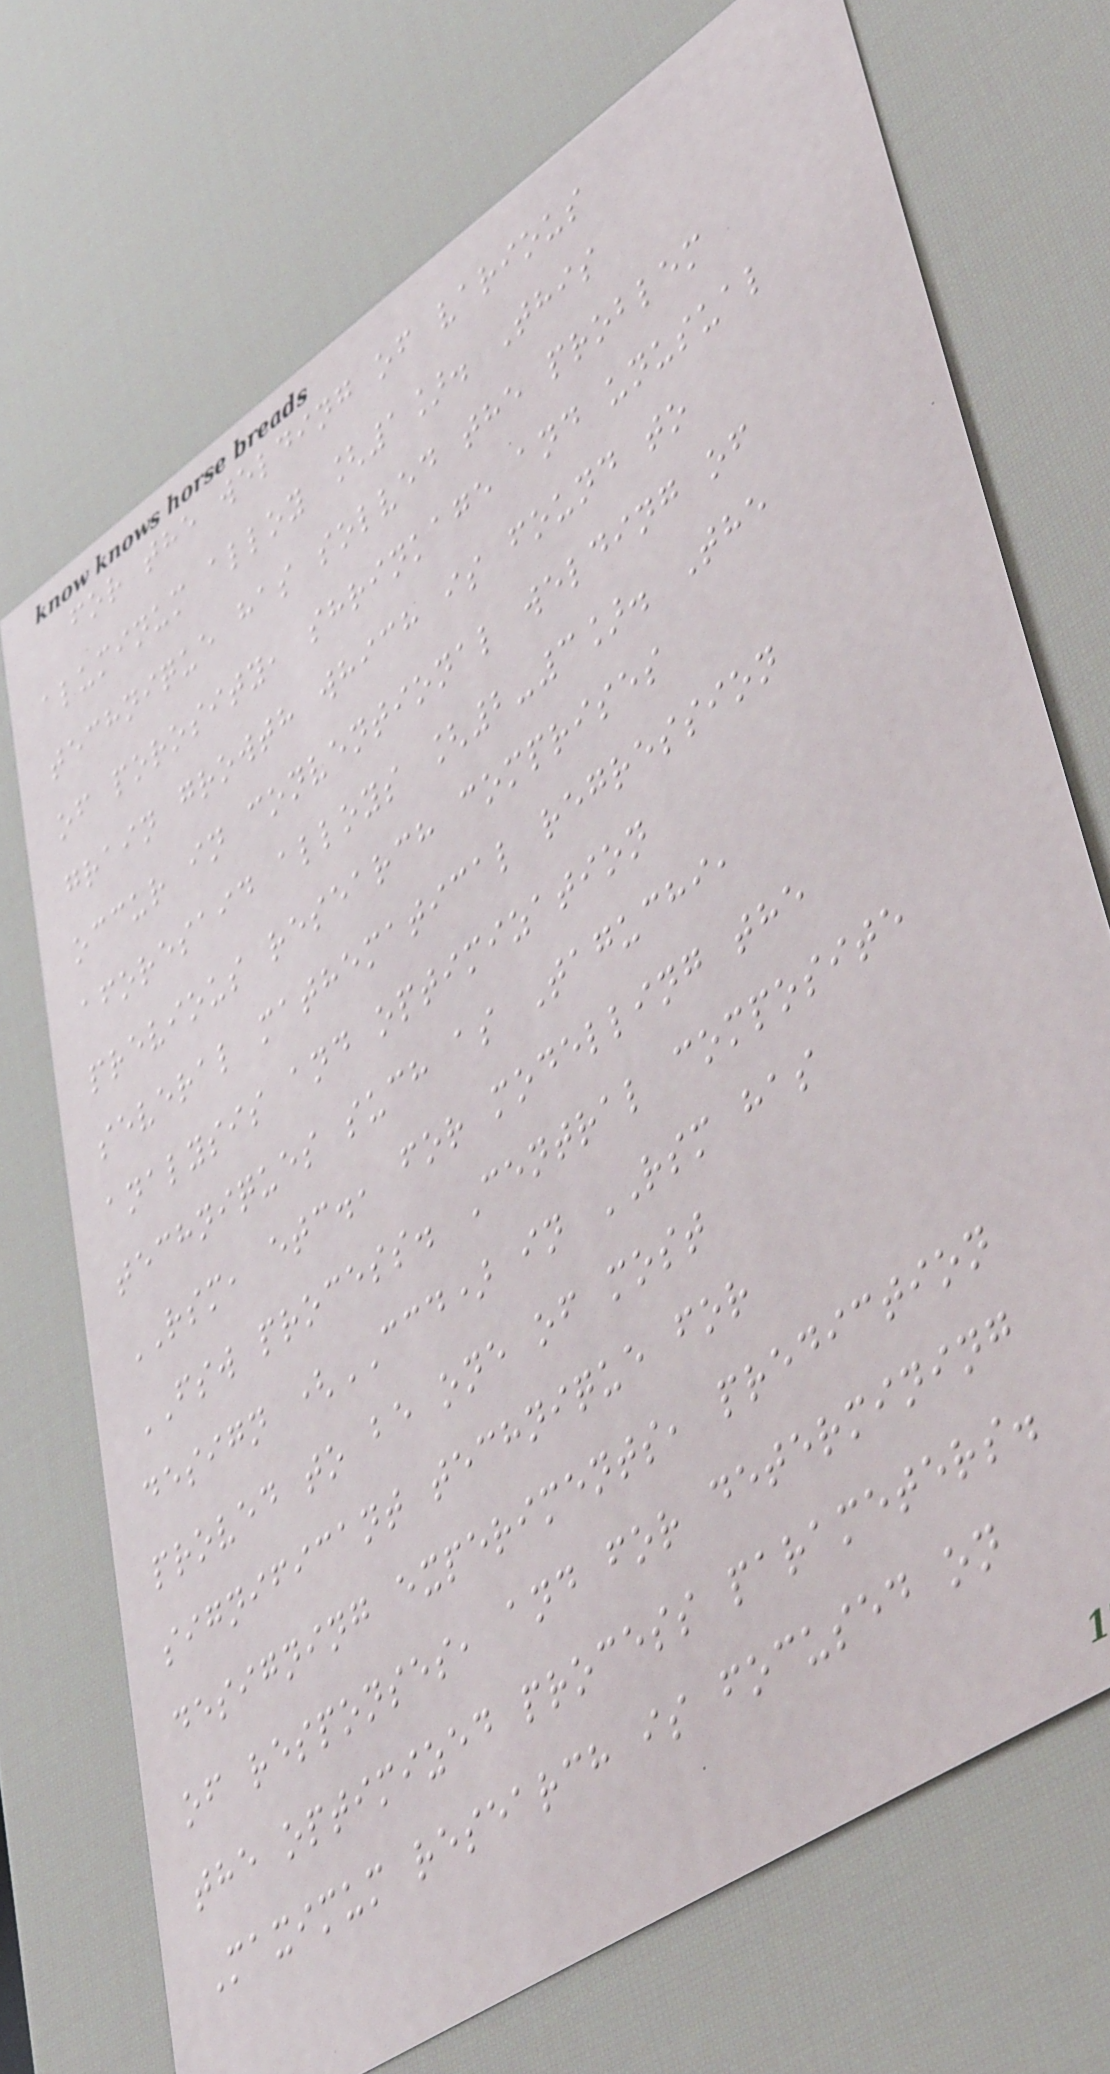for the welding of various
aluminum alloy [1]. This
technique has solved the problem
of porosity, shrinkage and unusual
grain growth which is found to
occur in conventional welding of
aforesaid alloys [2-3]. The
previous research comprises
several mathematical regression
analysis and optimization
techniques such as Taguchi,
RSM, etc., for modelling the
FSW process. Central composite
design (CCD) in RSM has
proved to be one of most
significant technique for
designing experiments, prediction
of responses, and for determining
the optimized process parameters.
Maximum research is focused on
